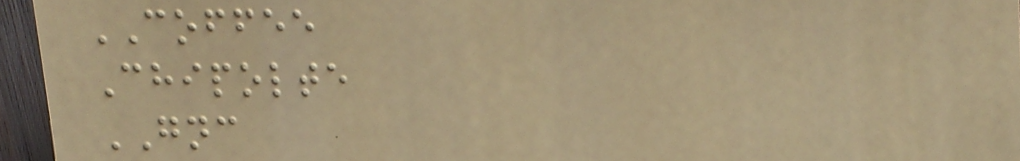COFFEE
Chipolte
GNC
